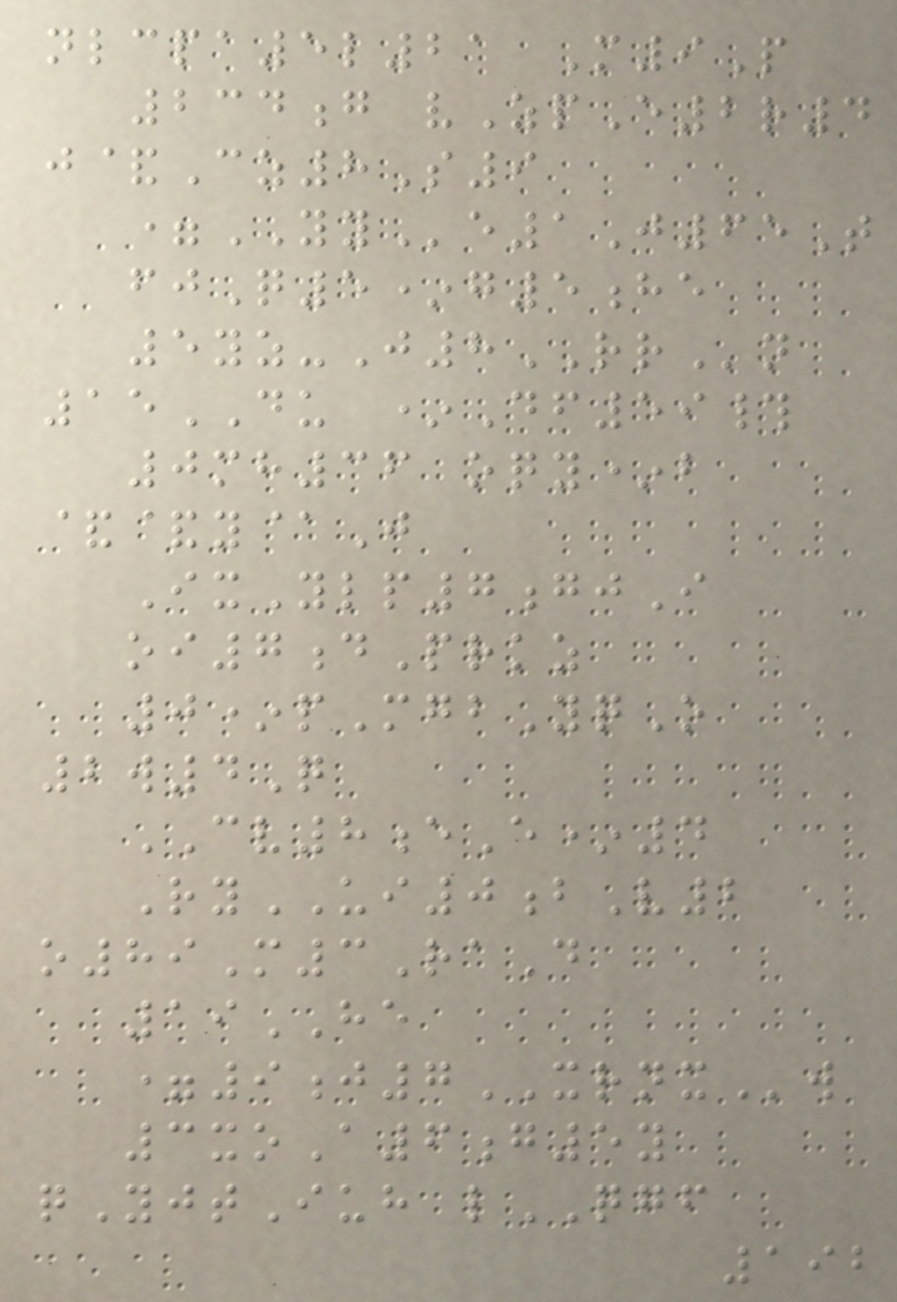nlcpa5l21 M9P
234g vZpE2r4
j&Cz8S9
=YYe1J65T
fjQ5*g5he
5yz-J8RRn
15DU *Df59#
0mh36 oqy*b
&&y@J
IxYlp7gjI
oi7dPrkz
0*pMgbYqO
2w4Q
CV8eE*4
RyUI0bV2
o89M3RaD
19HE
=9j7XRNXw
3xoA6g5y
qYjtIuh lQGF
192
